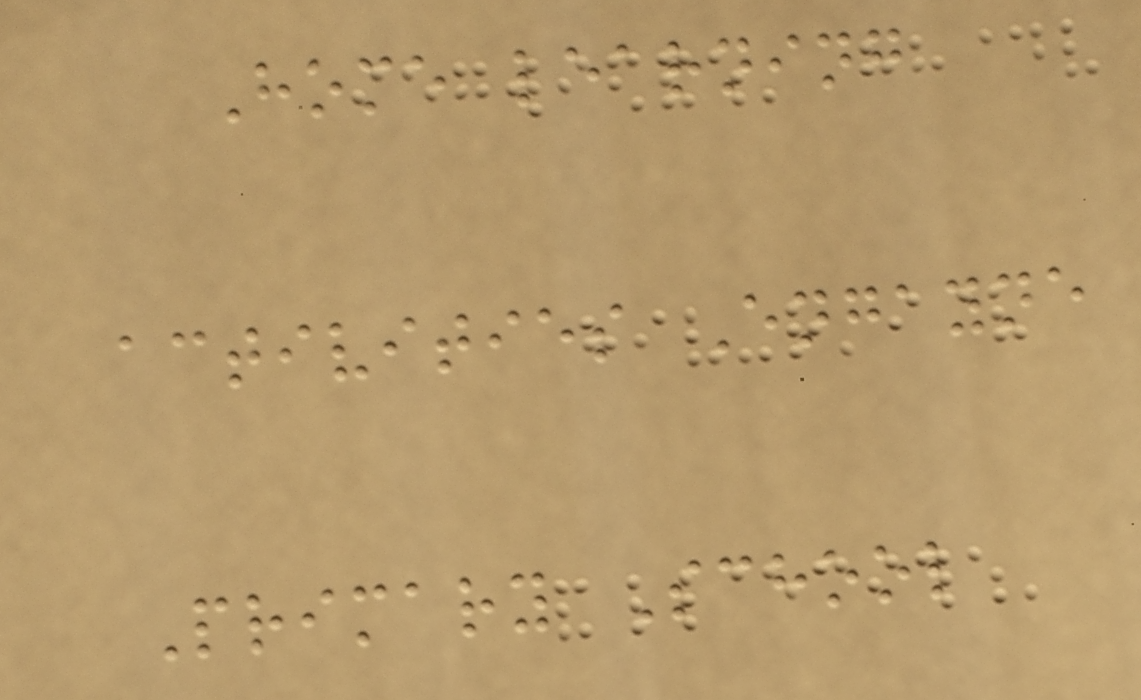Home learning
activities Engayne
Primary School
